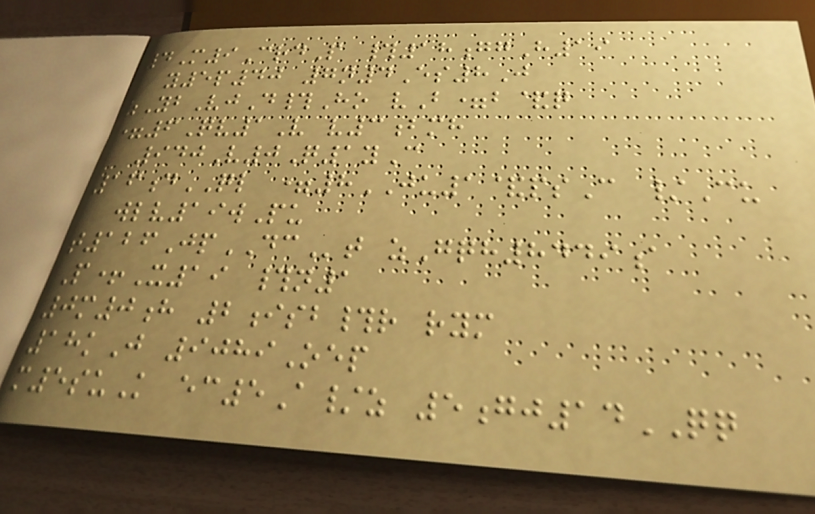4M9CrdP #18ggH19
y5p40 7n4Es8J
zYbVjD#Ho vB=b&q
=6Qv1V v3bmh
940V0Q1yC
16dQL =8JU1&psC /Cu
wlv19wPu
t126JpDCt zGqh8449a
P+X19 #n1
0m0h 2isb#r rym
18kJ 9089Oep
m5suK ec5A/z 5gj14QQ
